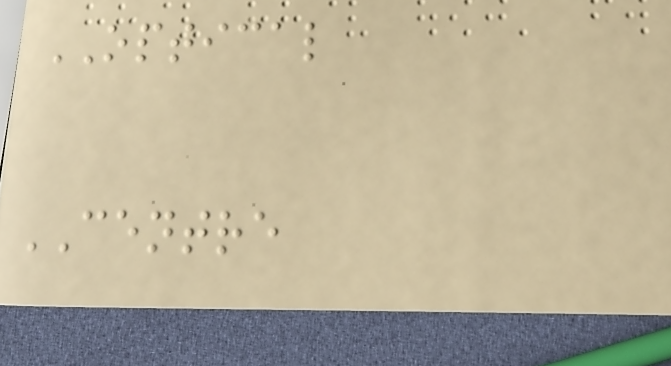OPTICAL
CENTRE
